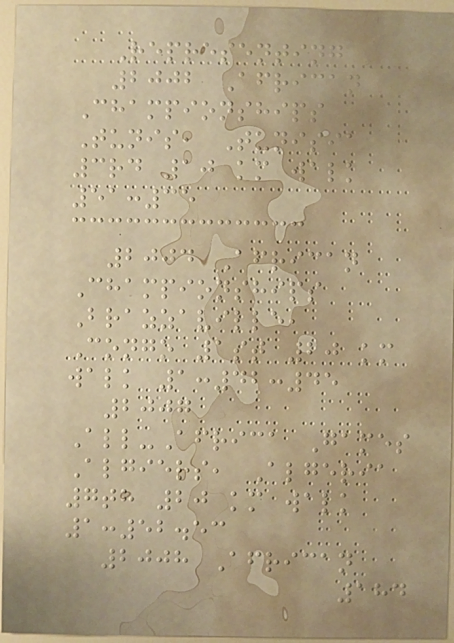Representing
2002 African
Championships
Tunis, Tunisia
3rd 10 km walk
51:35
2004 African
Championships
Brazzaville,
Congo 1st 20 km
walk 1:42:45
2007
All-Africa Games
Algiers, Algeria
7th 20 km walk
1:52.53
2008 African
184
